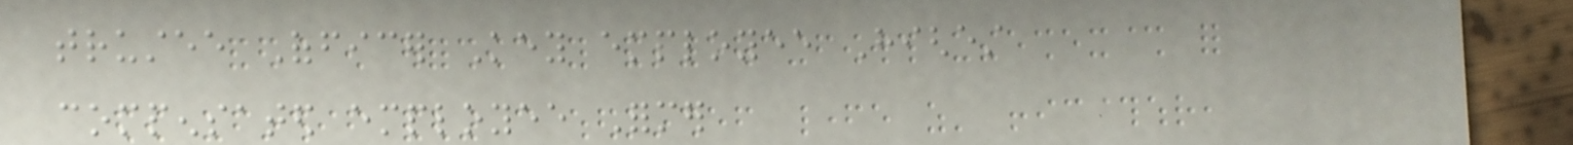trustee Officer Key employee Highest
compensated employee Former
